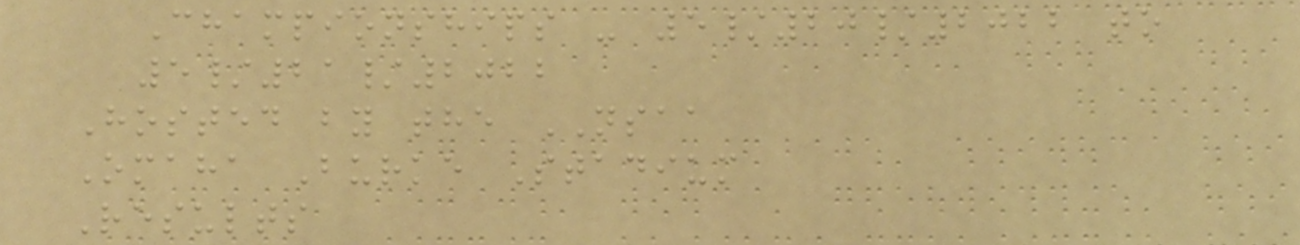Championships - 5/20/2022 to
5/21/2022
Hosted by the NSAA
Omaha Burke Stadium
Results
